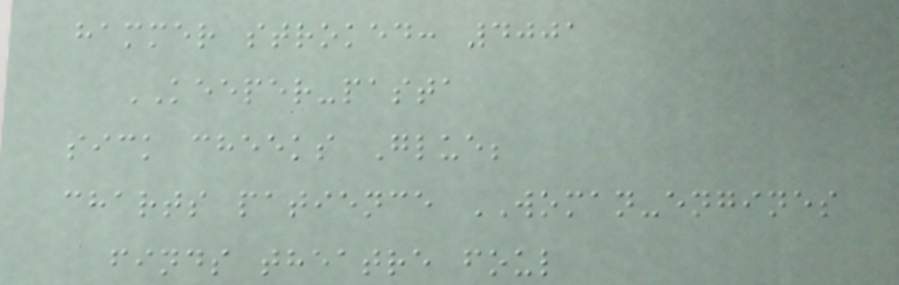hammer stroked: 4001
KEEPER-pasta
sick cheeks Glue;
charts patience WOMAN-engines
finds theatre foul
